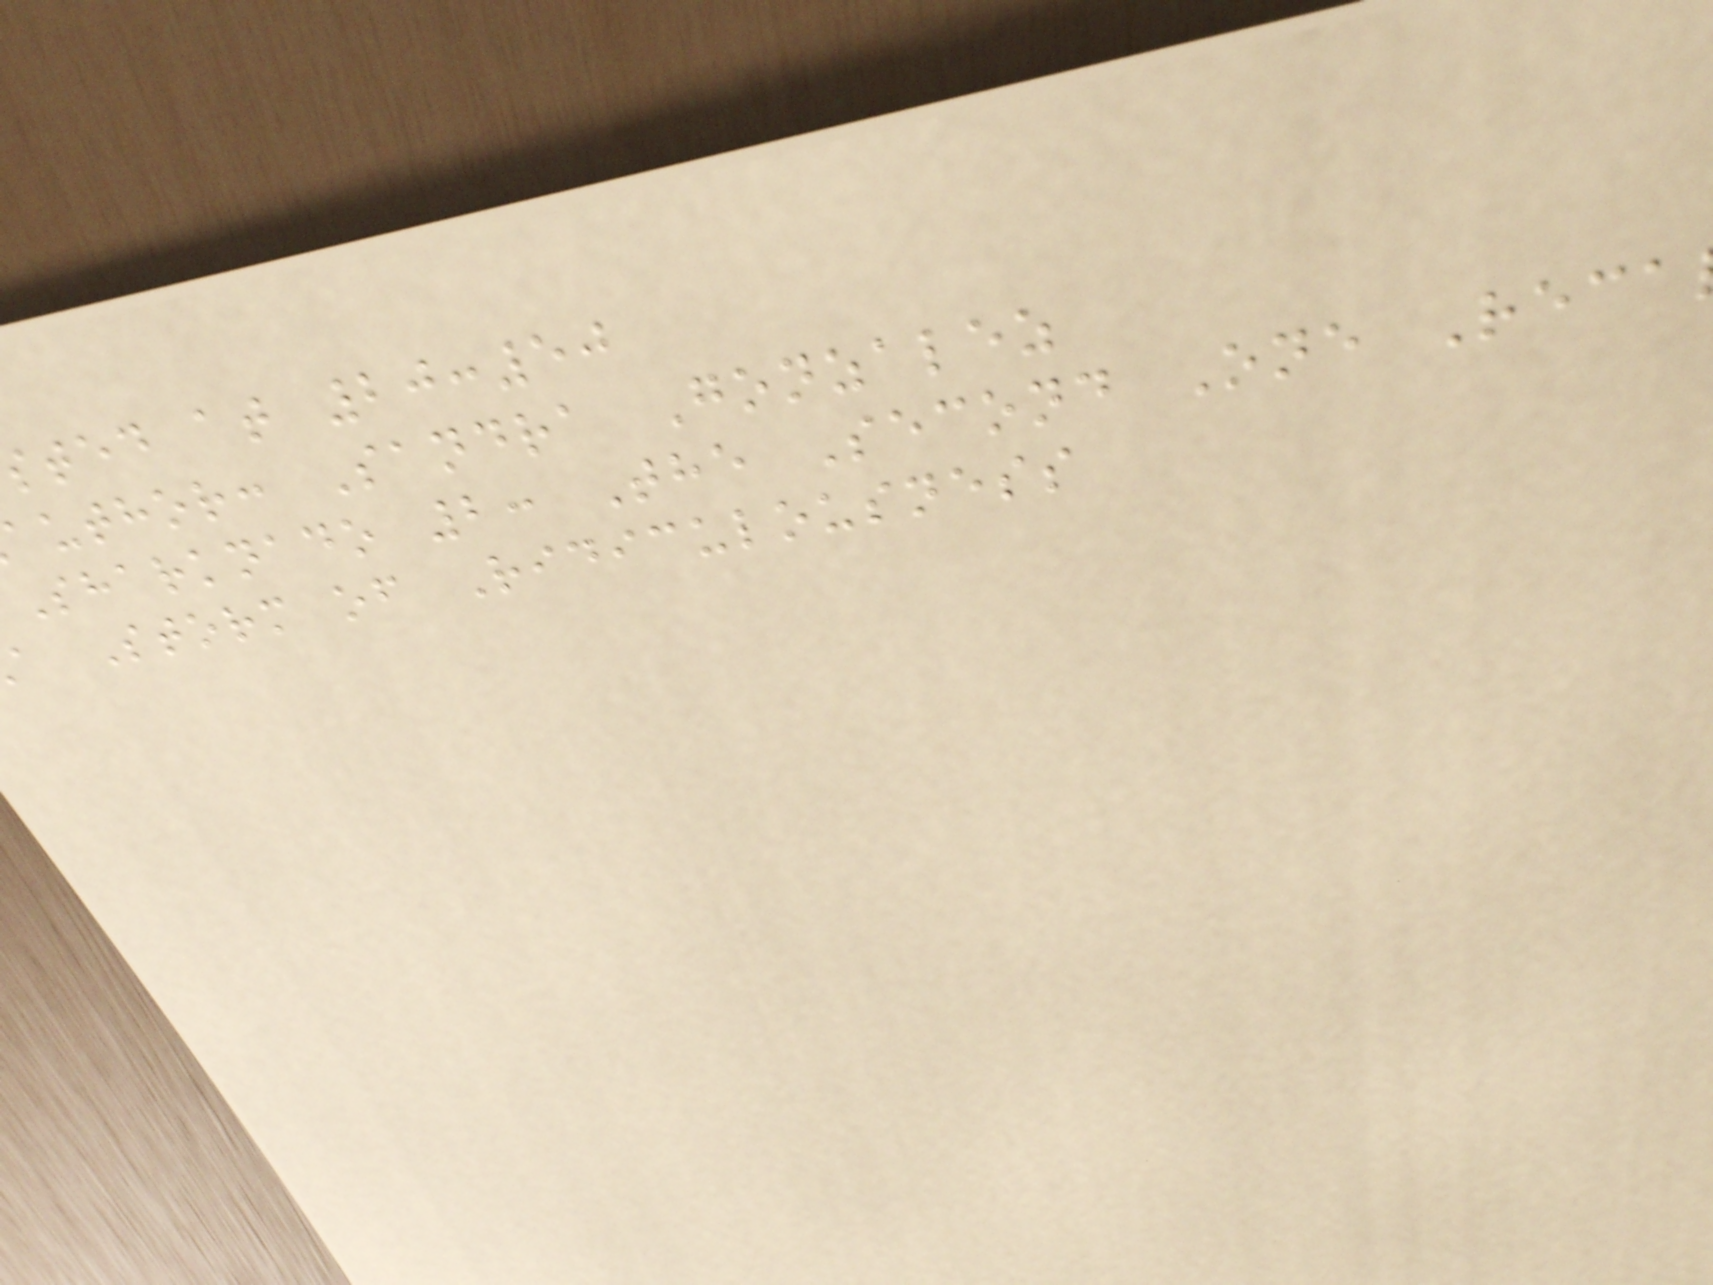ted at 20:50
author: Sandra Gonzalez
Sharknado 2: The Second One Reca
a Storm of Ridiculousness
